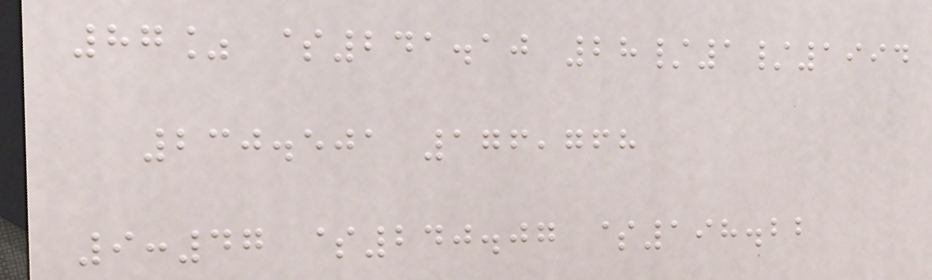87% $241.10 28/1/1994
230.501 176,768
9:47 $240.07 $198.22
